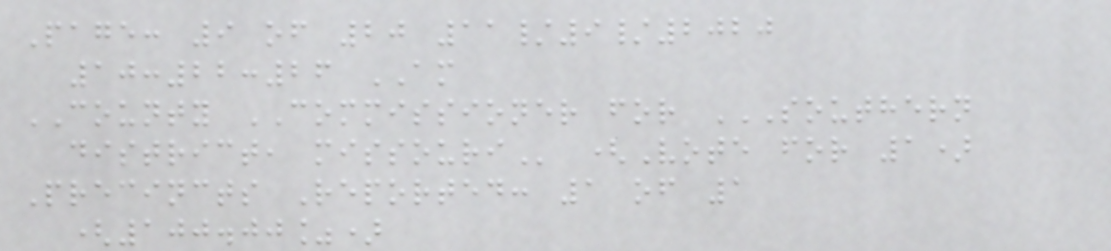Page: 9 of 20 11/9/2020
10:22:26 AM
COUNTY COMMISSIONER for SOUTHERN
DISTRICT, MISSOURI (Vote for 1)
Precincts Reported: 1 of 1
(100.00%)
